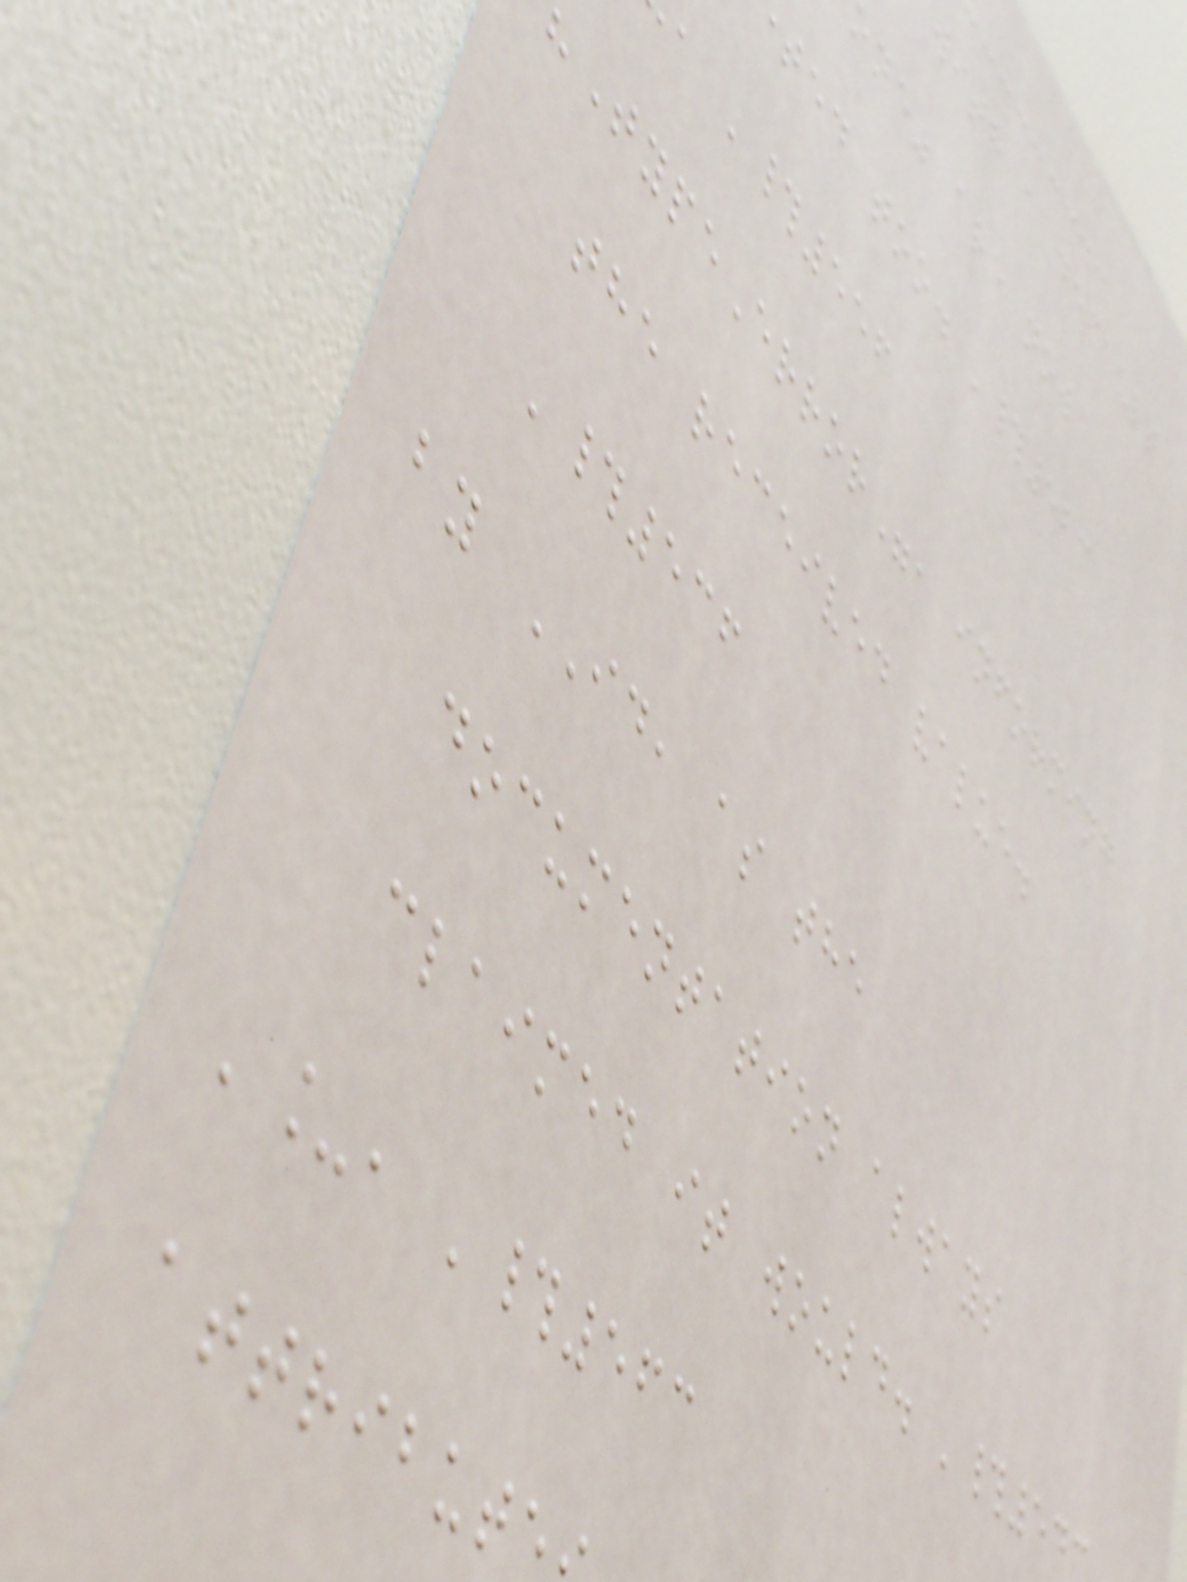with a default
ne" are now
ted too. '#523
, '#556
TypeError", informing
the received value.
'#536
by ID, as the
documentation always
claimed it would. '#54
'_, '#563
attribut
